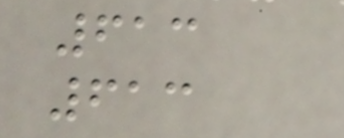613
613
